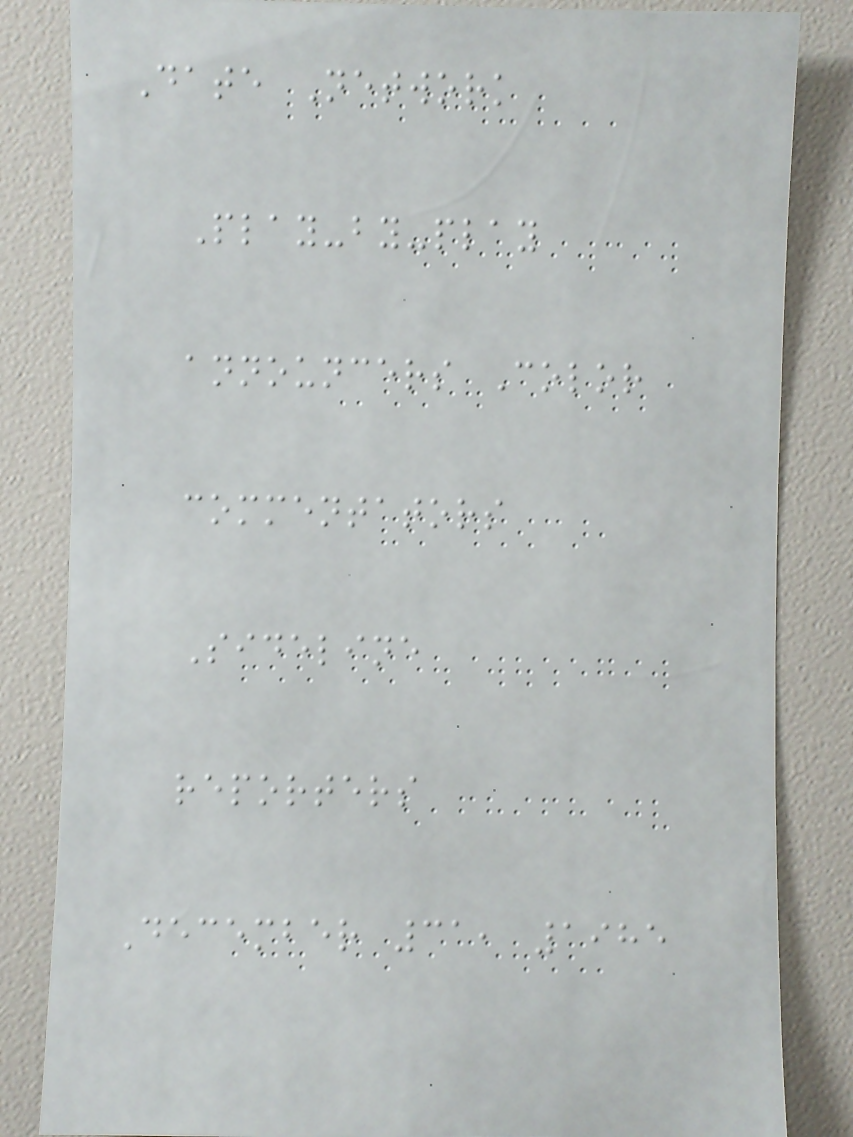Date Network
Play-by-play
announcers Color
commentators
Sideline
reporters
December 31, 1985
